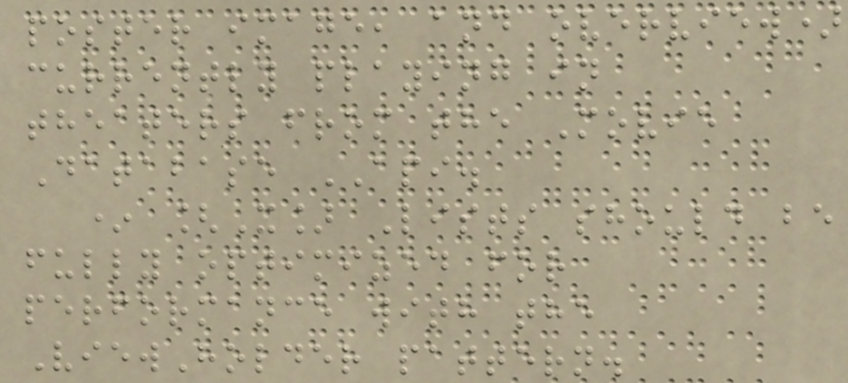poster image, and overview)
currently playing in
theaters from the Movie
Database API.
* [X] Lists should be
fully optimized for
performance with the
ViewHolder pattern.
